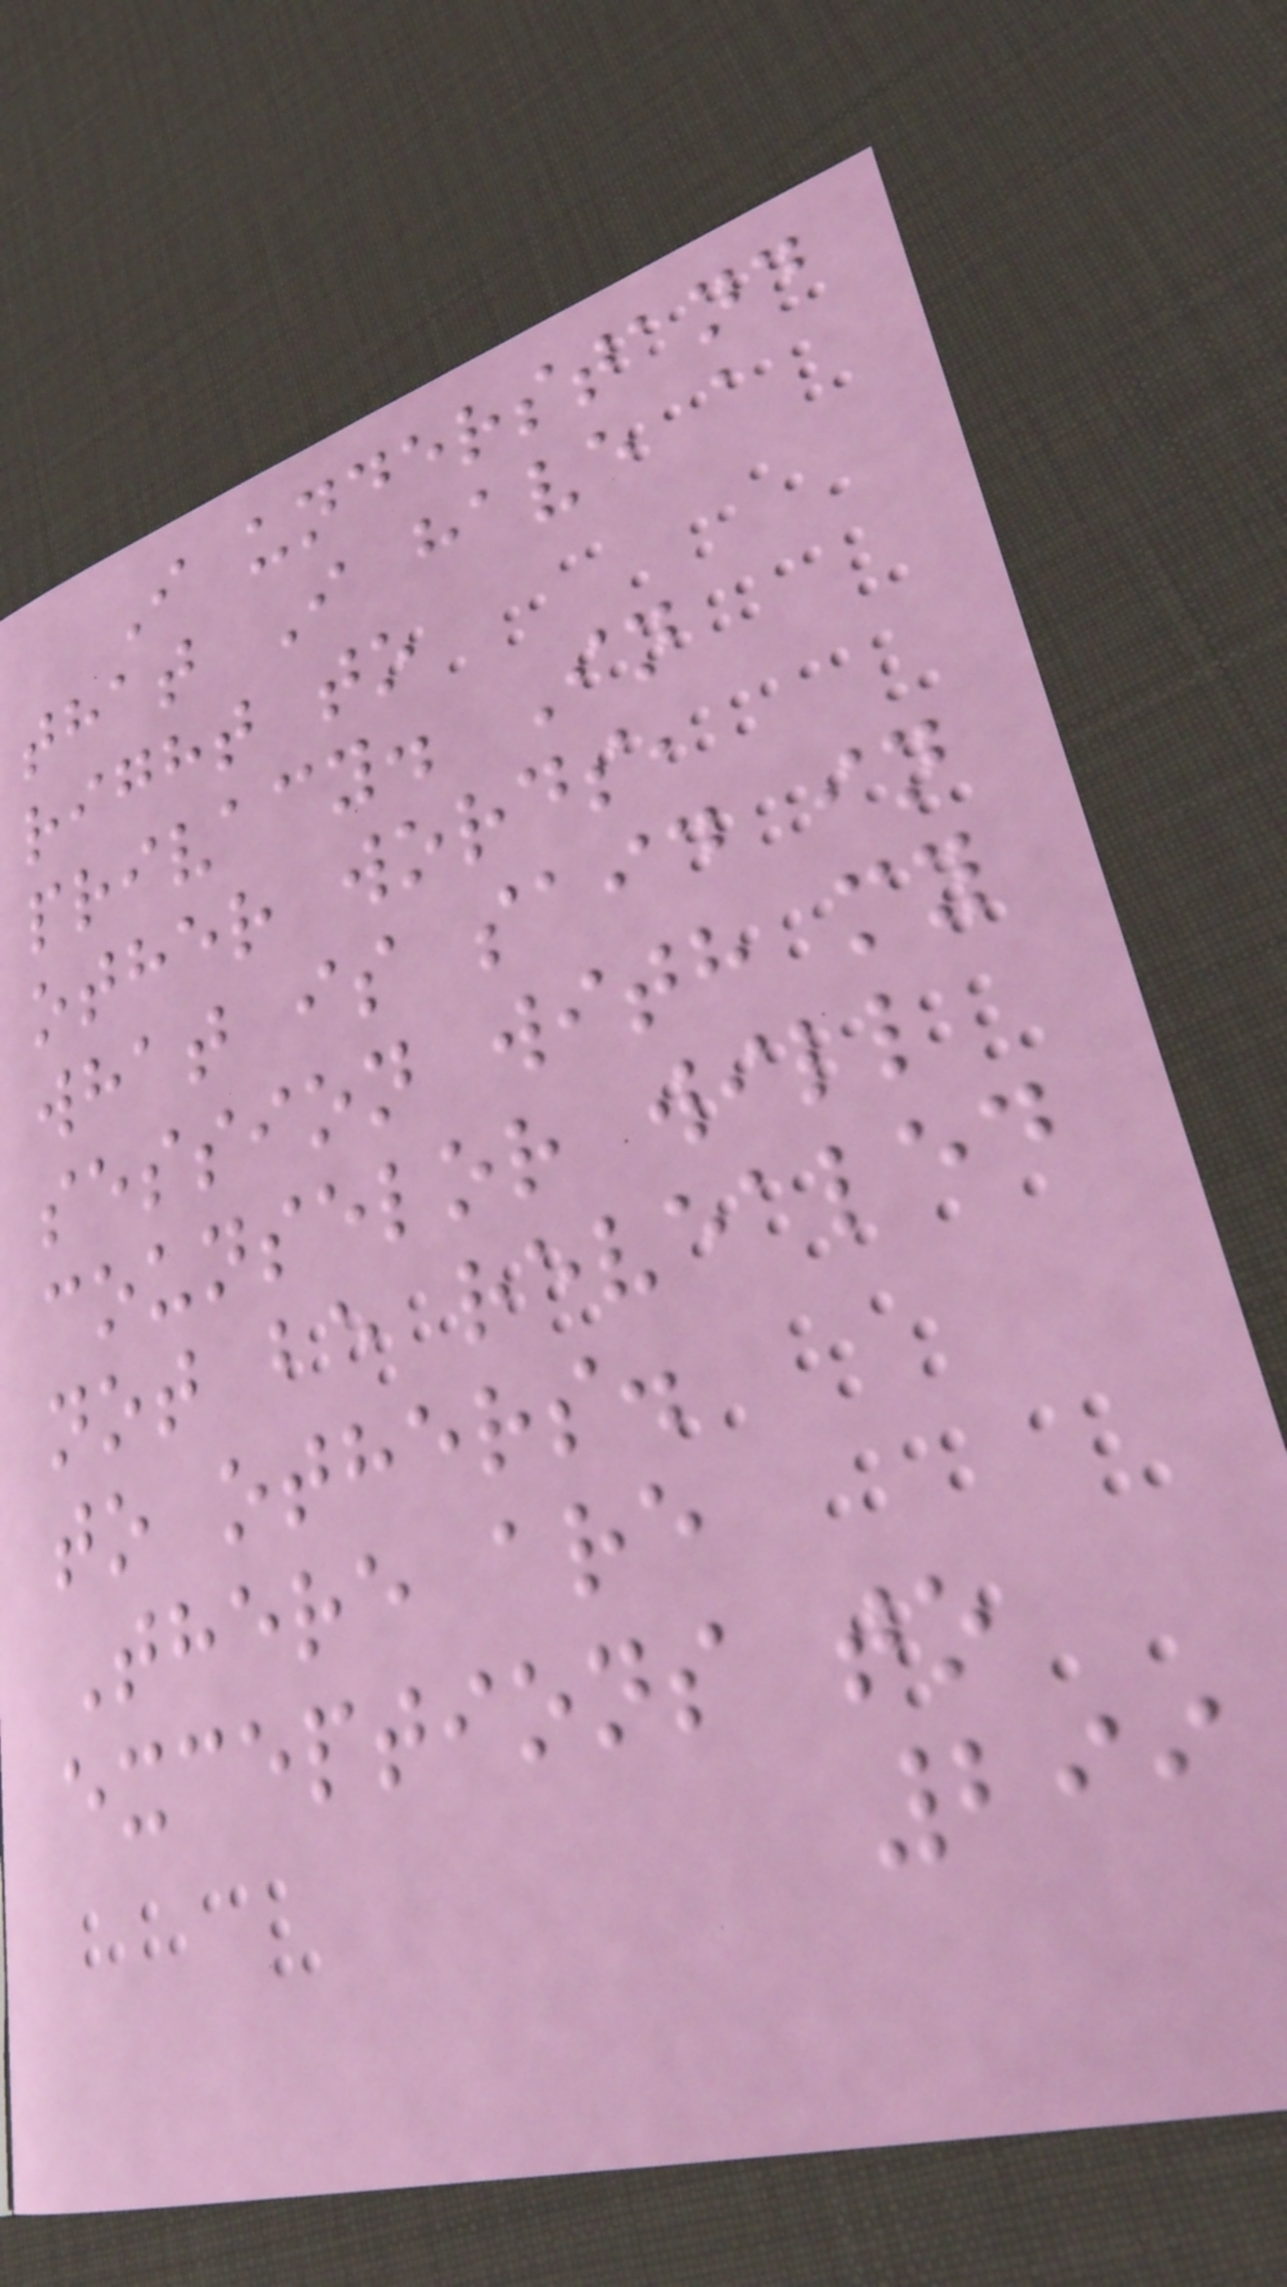I understand
that I have a
right to
privacy. In
other words,
what is said in
session with my
counselor will
not be revealed
to others.
There are
exceptions to
299
